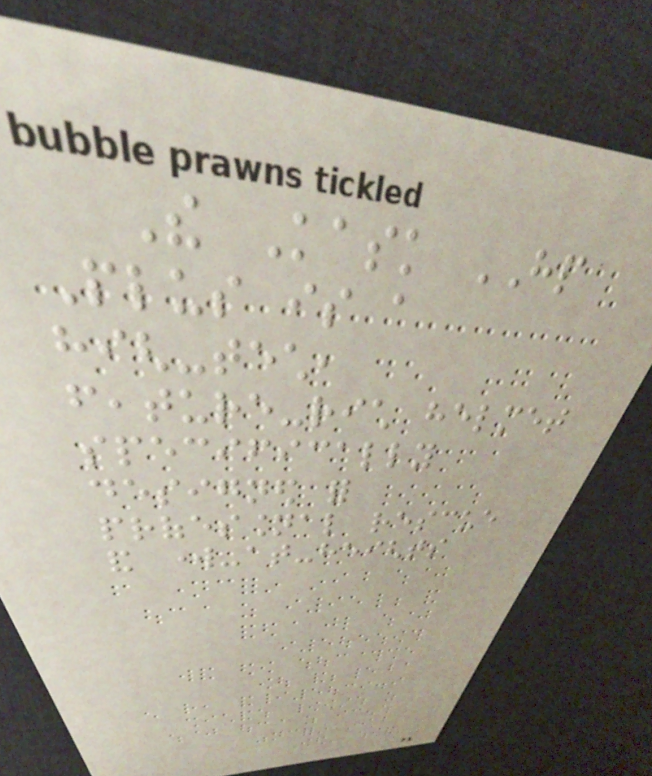The Kask HP
Plus is a
high-tech,
feature-rich helmet
specifically
designed for
professional rescue
and work-at-heights
